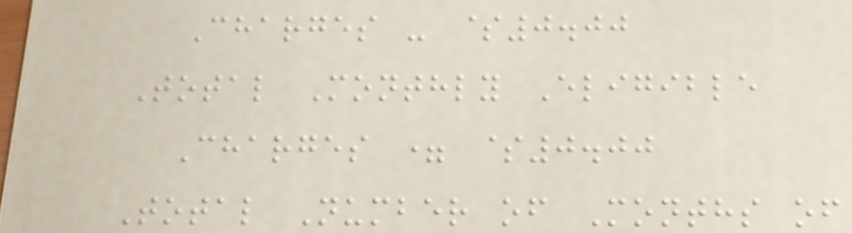Charges - $0.00
Total Monthly Eligible
Charges = $0.00
Total Number of Months of
